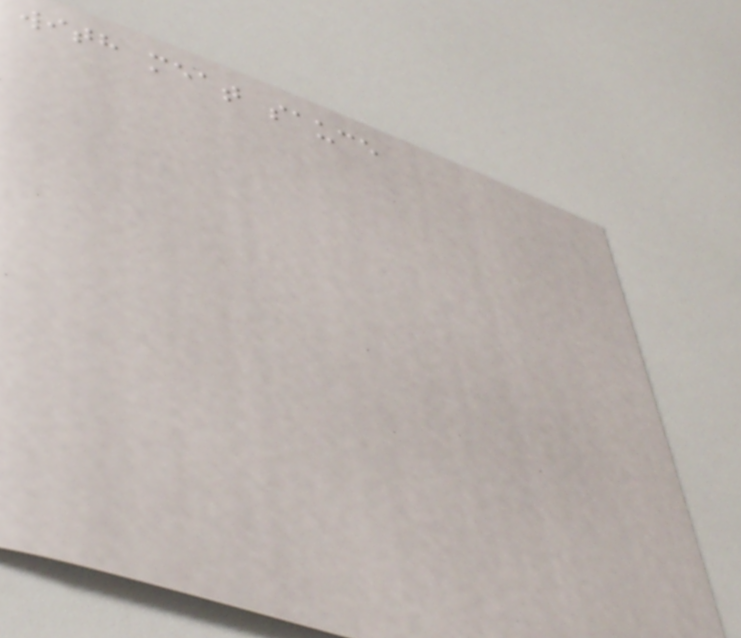with meat sauce
